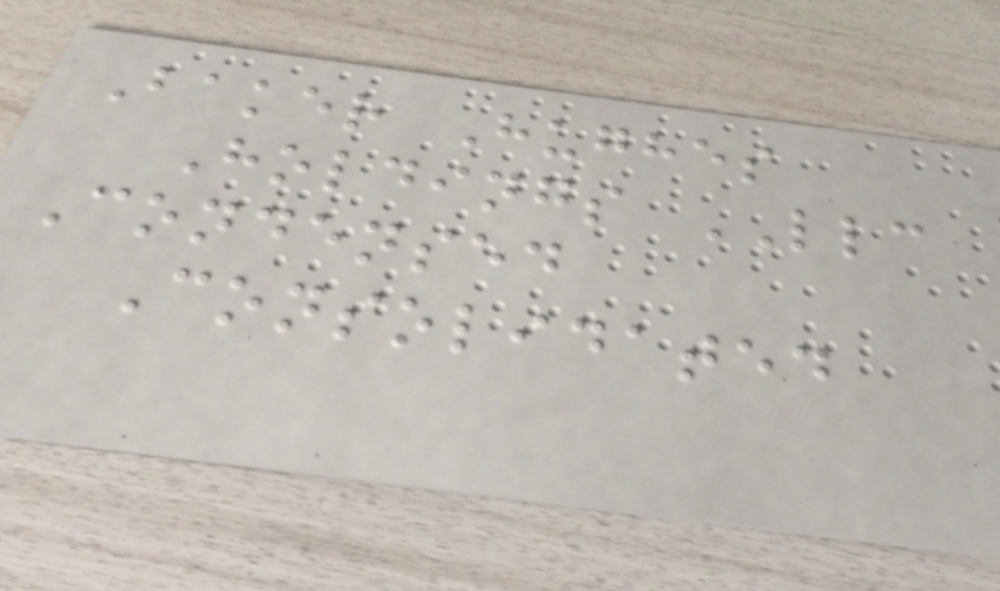Baker Hughes
Holdings LLC
Condensed
Consolidated
